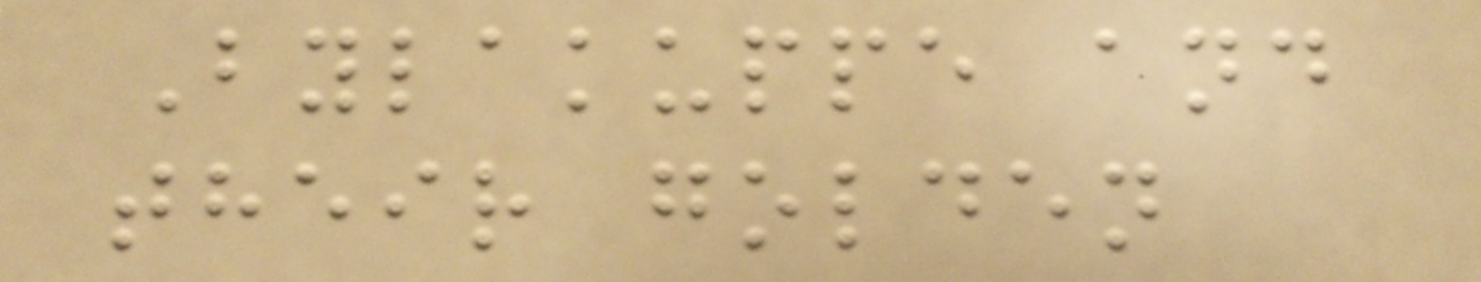Bylakuppe and
their golden
